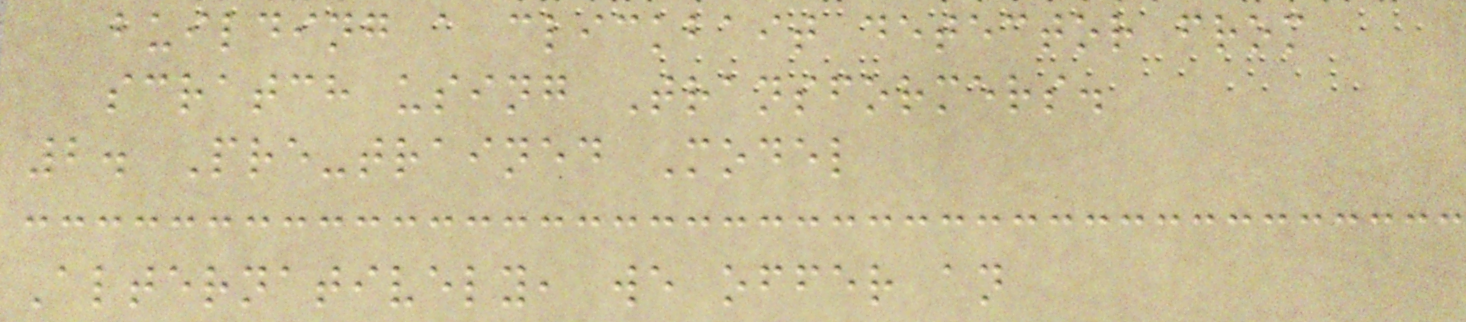building a clickbait detector from
scratch using Transformers.
2. Pre-trained Model
Alternatively, we offer an
